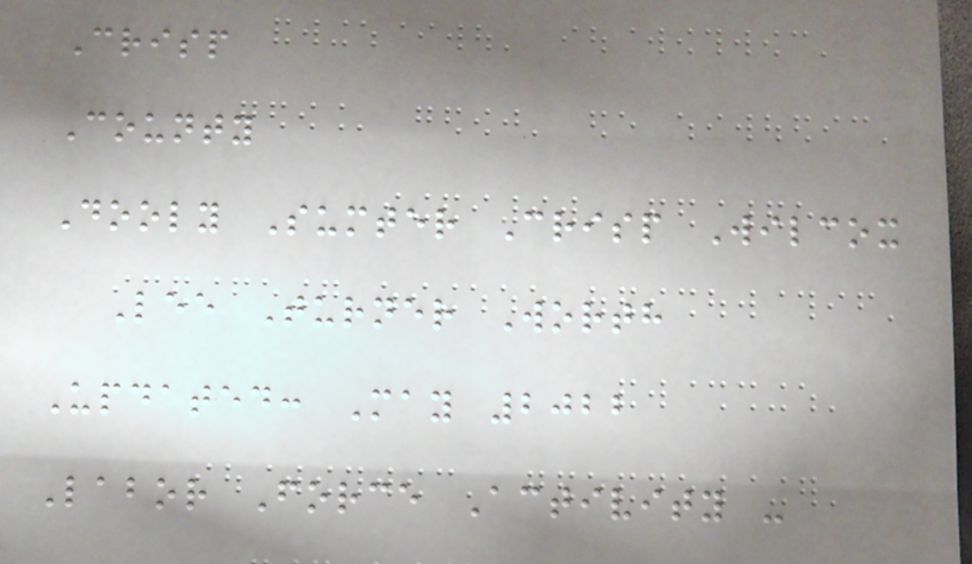Crisp
County
Dooly Sumter Crisp Wilcox
Lee Turner Worth
Updated: May 2022
Labor Force Activity -
